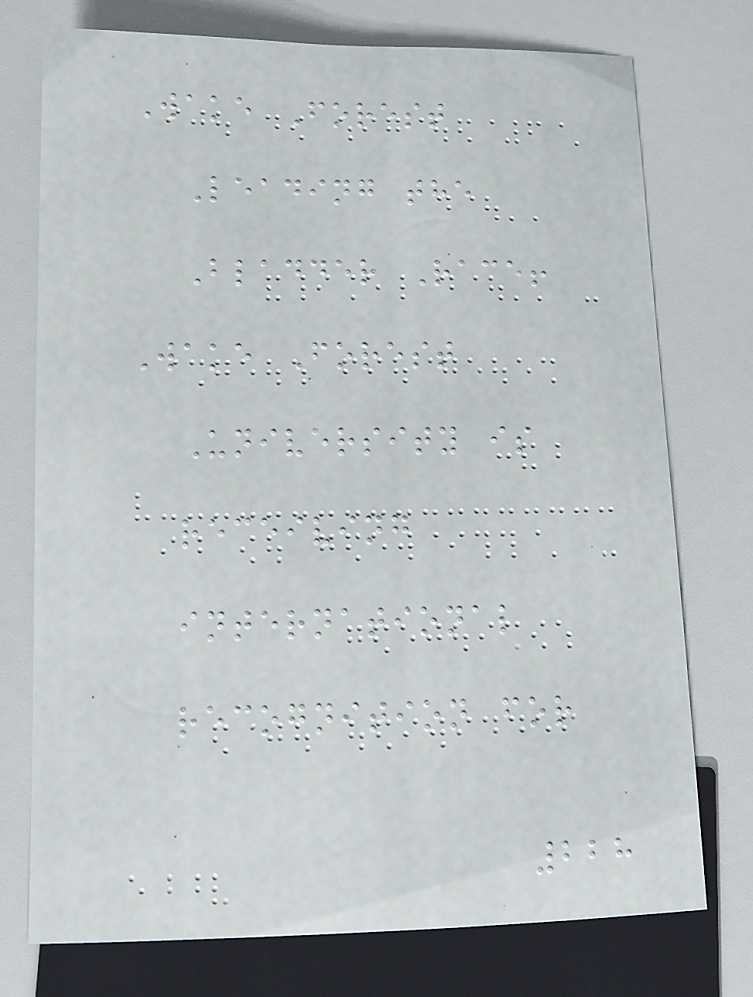Wake Forest
Leading the
Bladder Race!
Wake Forest
University is
receiving
international
recognition for
228
